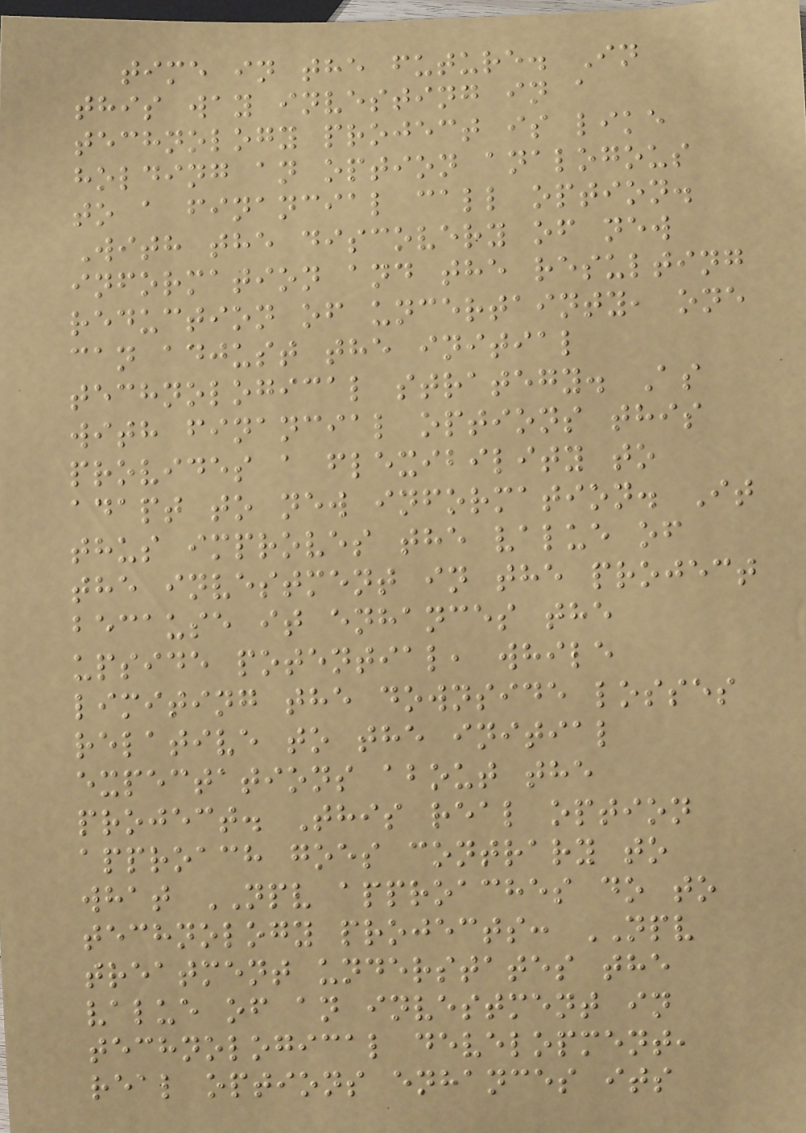time in the future. In
this way investing in a
technology project is like
holding an option analogous
to a financial call option.
With the discovery of new
information and the resulting
reduction of uncertainty, one
can adjust the initial
technological strategy. As
with financial options this
provides a flexibility to
adapt to new information. It
thus improves the value of
the investment in the project
because it enhances the
upside potential, while
limiting the downside losses
relative to the initial
expectations about the
project. This real option
approach goes contrary to
what NPV approaches do to
technology projects: NPV
treatment understates the
value of an investment in
technological development,
real options enhances its
